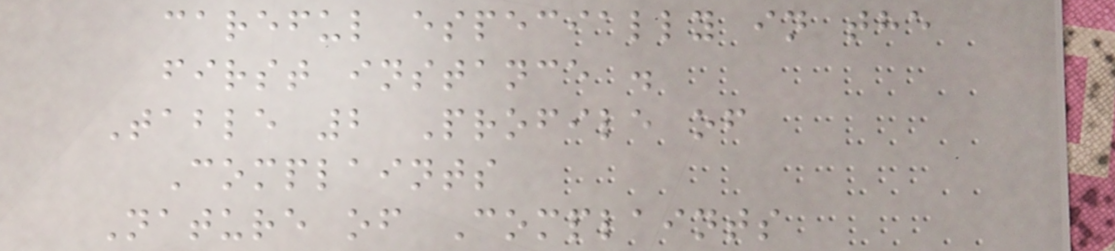careful especially in the
first instance .
Table 2 Profile of
Complaints
Nature of Complaints
